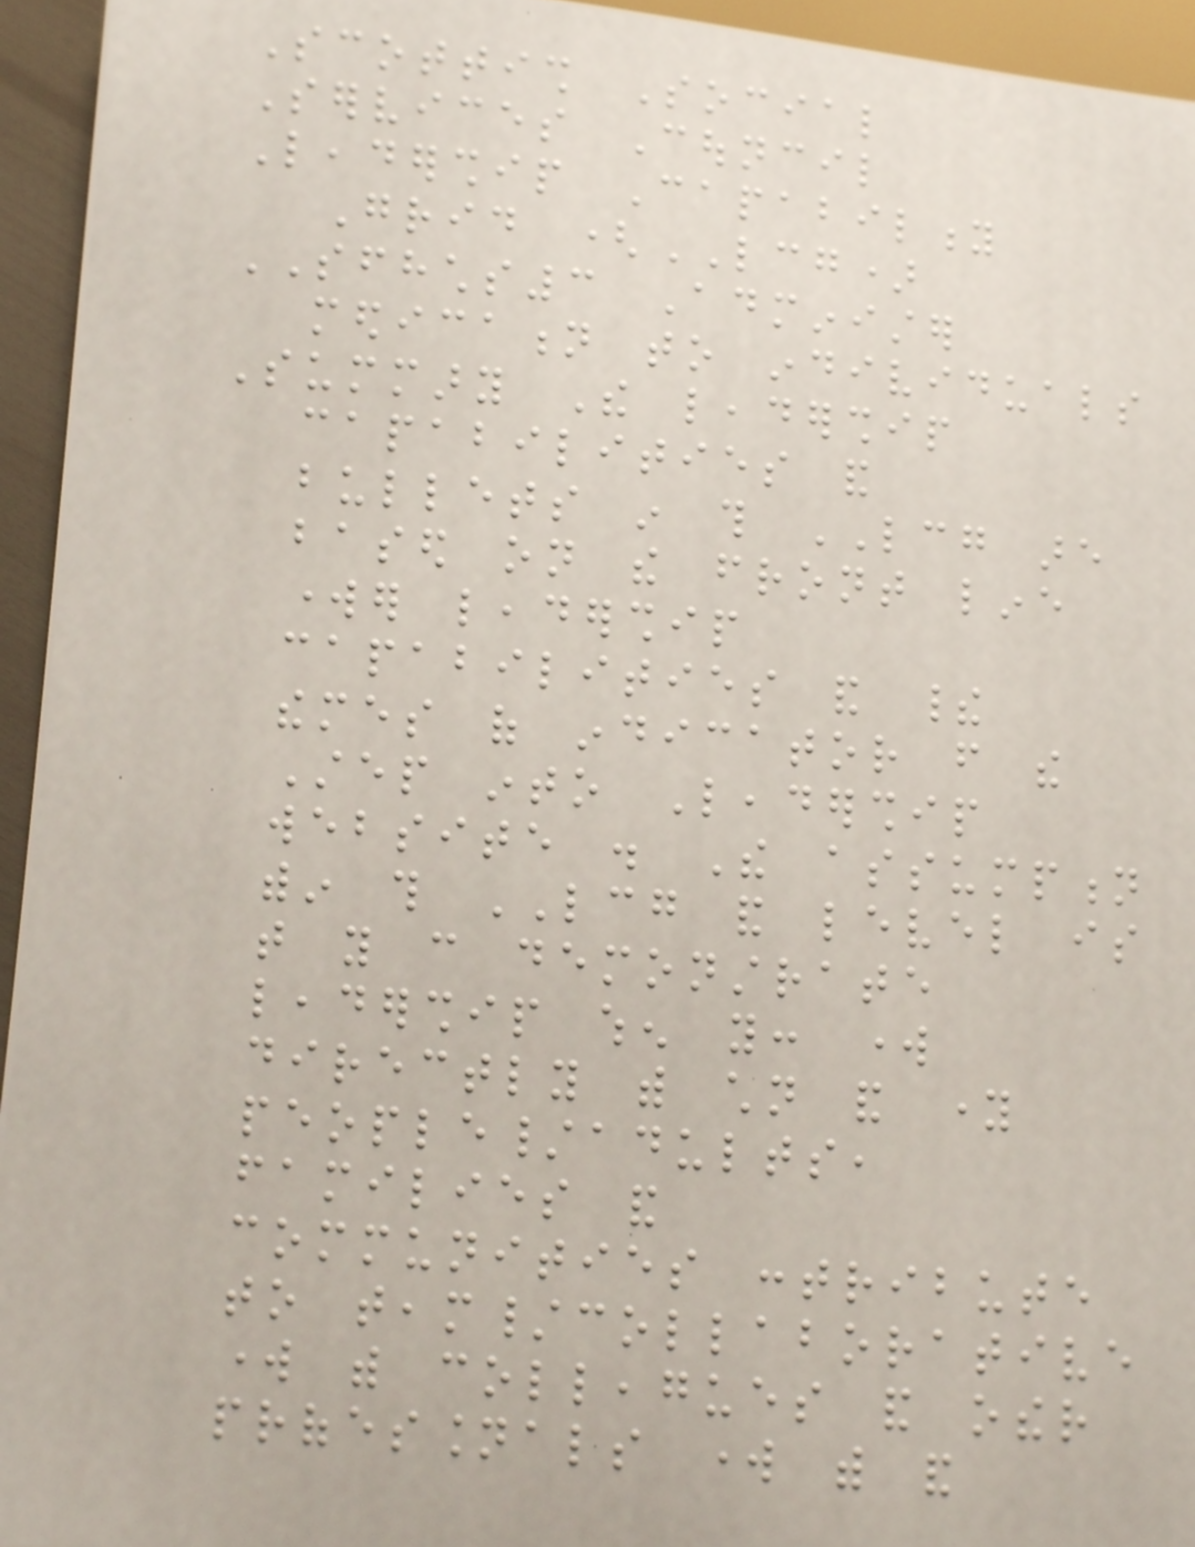Scottish Social
Services Council
Leadership Capability
Grid (LCG)
SFHCHS3 Administer
medication to individuals
Summary The leadership
capabilities and
bullets in this LCG are
based on the front line
worker leadership
capabilities and their
themes of indicator from the
Step into Leadership
website . The assumption
within this LCG and level is
that you can demonstrate
leadership when you: work
directly with children and young
people/adults,
families and
communities contribute
to team/collaborative
work with colleagues and other
professionals work with and
